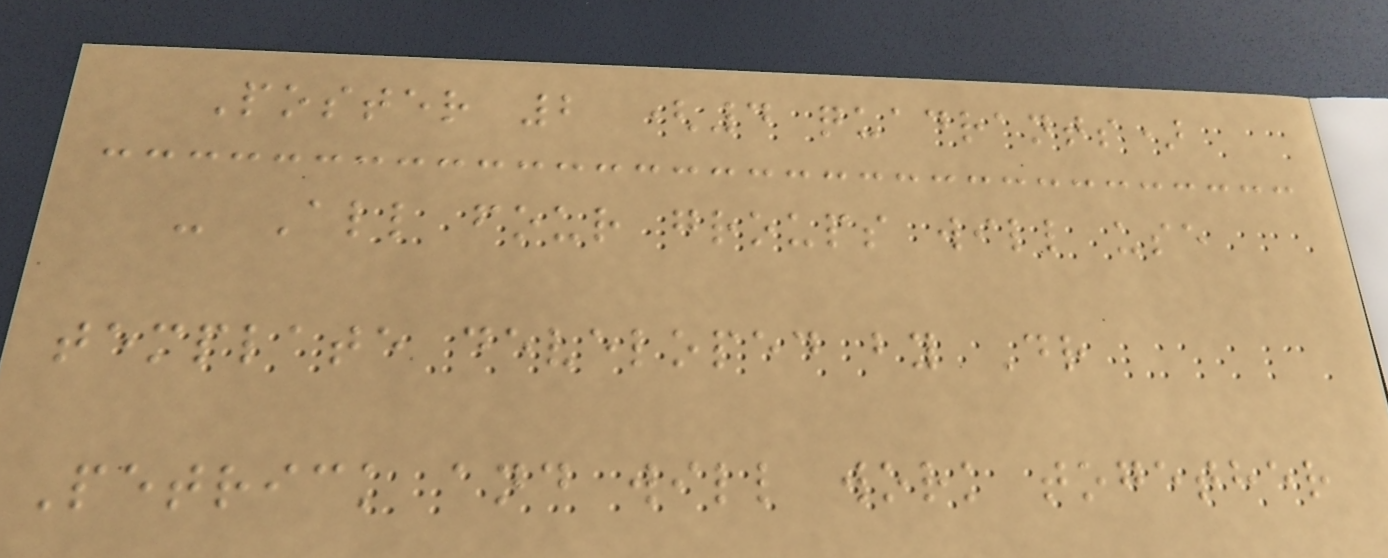Poster 2 (4 quadrants)
- All four groups will use
template developed by Dr
Petrick and will work together
